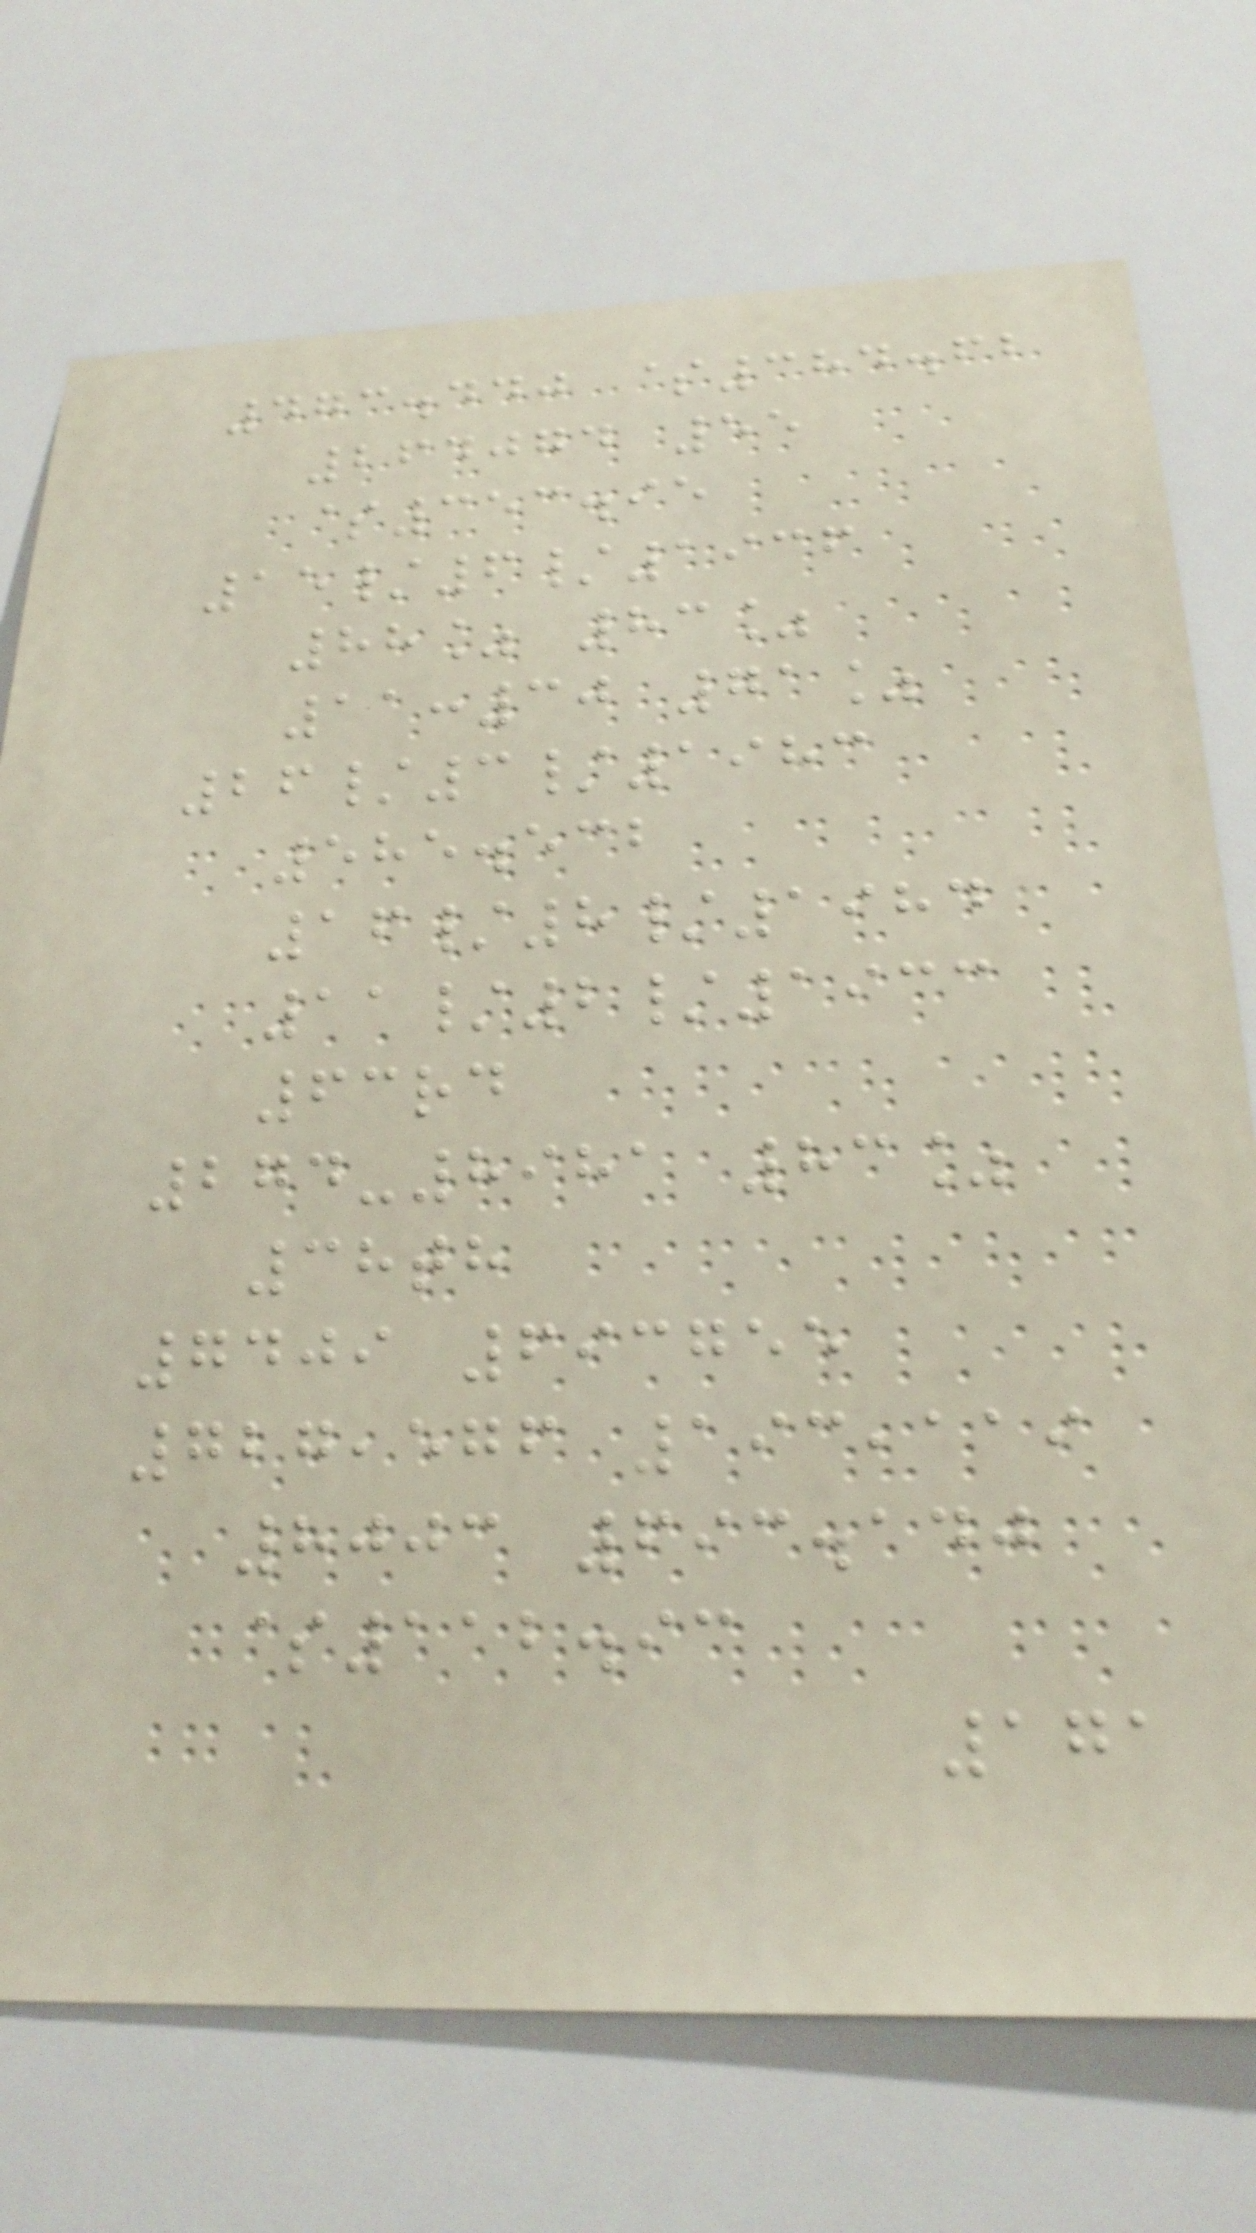473.440 $384.62
264074 55
$353.95
15/6/1936
88% 83%
11:30 71%
26/3/1983
585.532
16/8/1984
11/2/1933
63rd
274-8981 83%
38th
7409 693755
727,576 193,119
8003 693.140
$112.93
171
